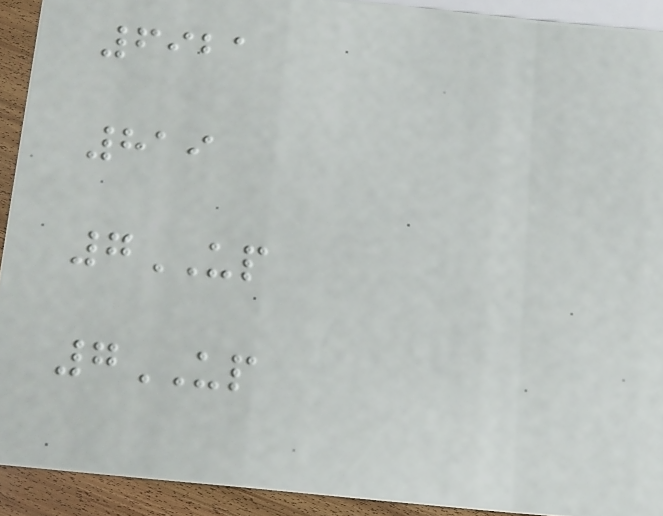6921
819
7UP
7UP
